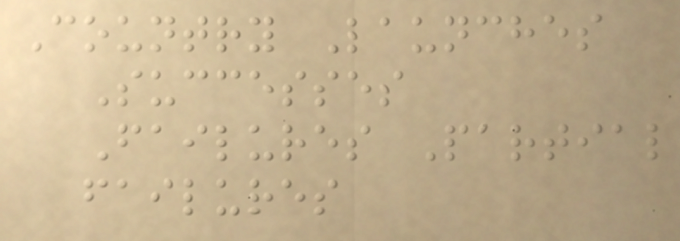Country Launches
Successes
Failures Partial
failures
